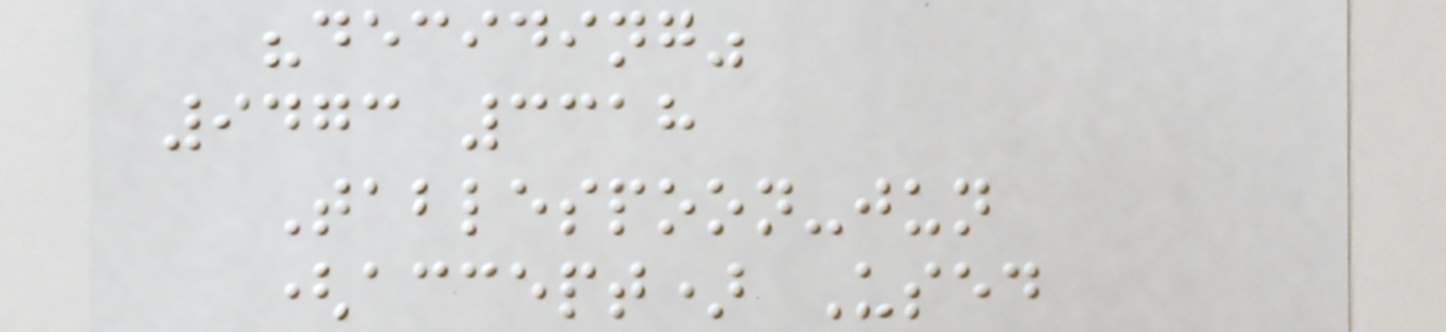"deciding"
9473 3318
Tablespoon-jun
(accept) Used
